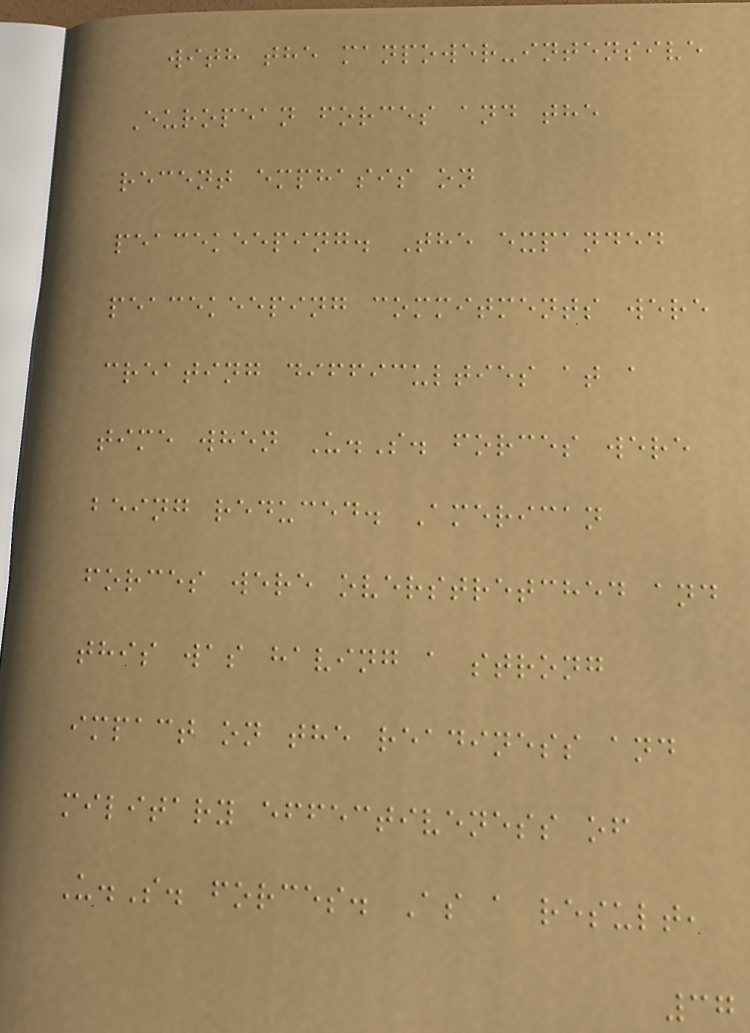with the manpower-intensive
European forces and the
recent emphasis on
peacekeeping. The expanded
peacekeeping commitments were
creating difficulties at a
time when U.S. forces were
being reduced. American
forces were overstretched and
this was having a strong
impact on the readiness and
military effectiveness of
U.S. forces. As a result,
37
